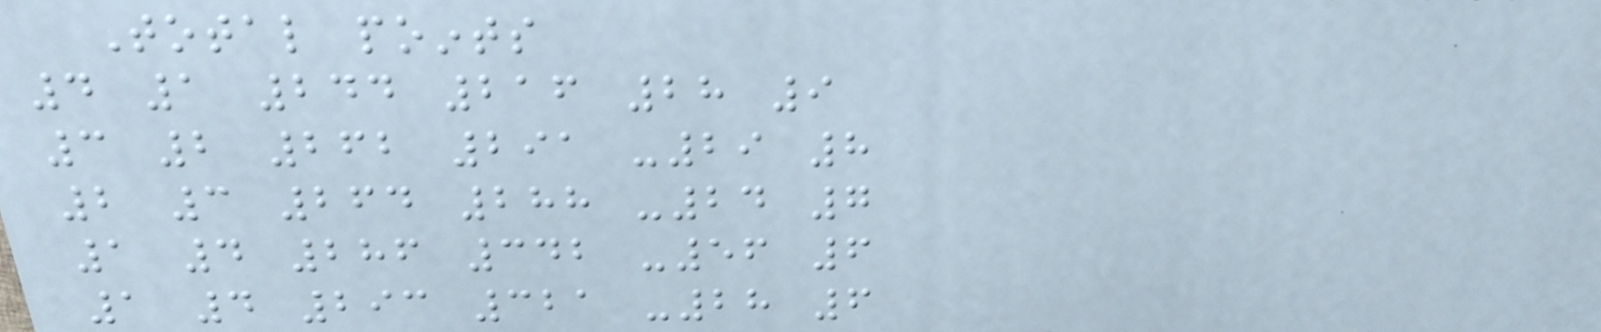Total points
4 1 244 216 28 9
3 2 262 291 -29 8
2 3 264 288 -24 7
1 4 286 342 -56 6
1 4 293 321 -28 6
